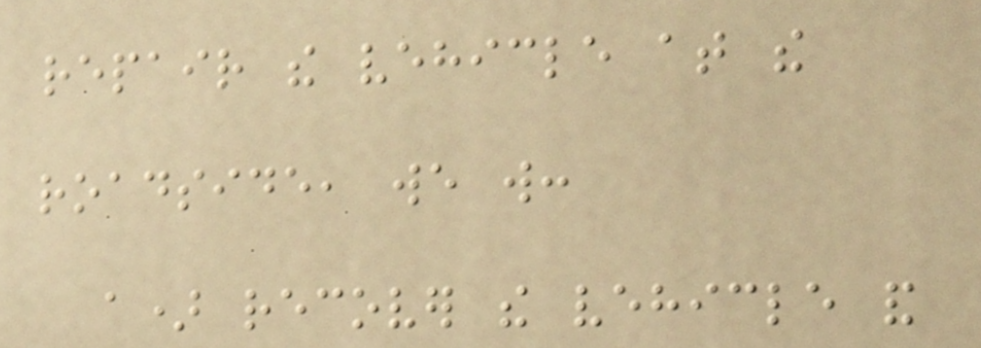repair the vehicle at the
roadside, we will:
a) recover the vehicle and
